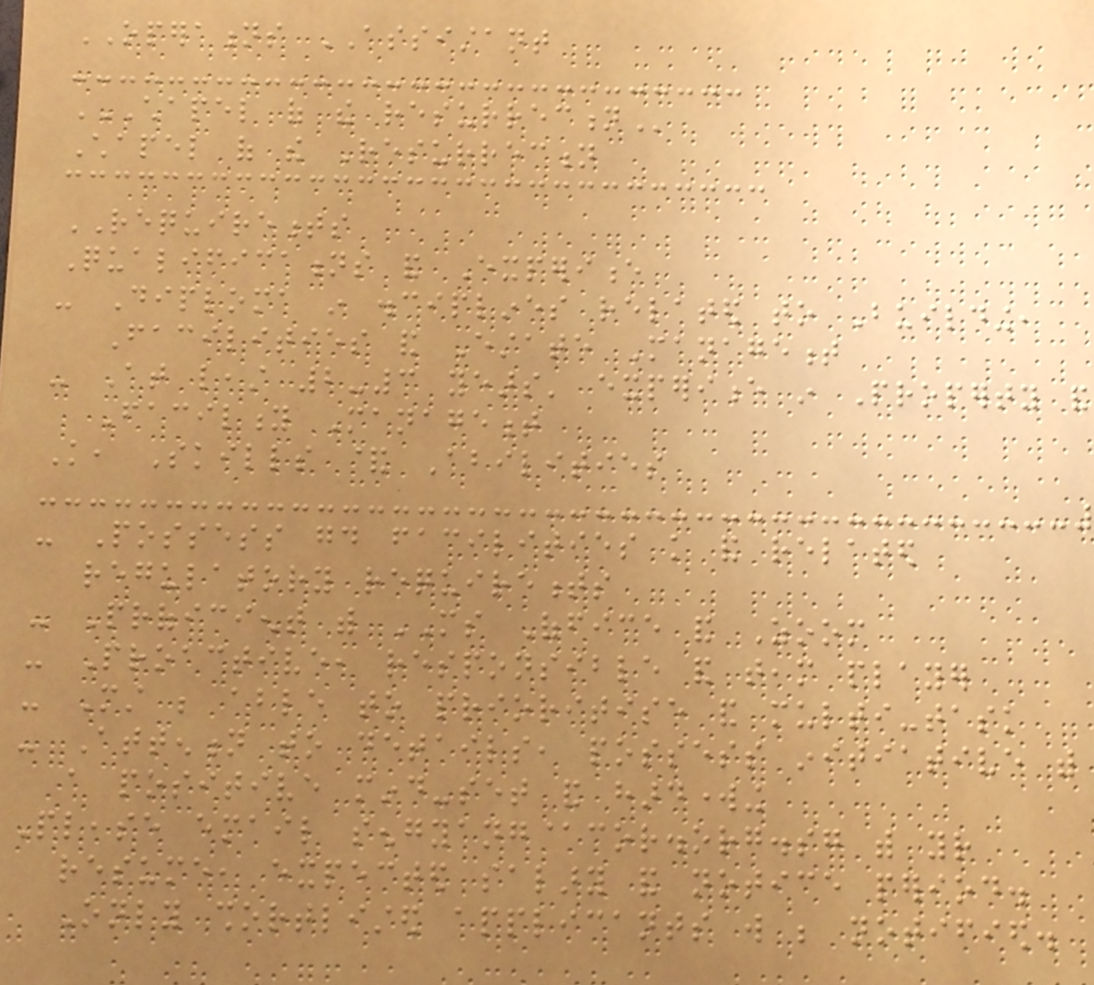OPERATIONS ASSISTANT
CHAPEL OF THE RESURRECTION
Chapel of the Resurrection
REQUIREMENTS
Qualifications and Experience
- Diploma in disciplines related to Building,
Facilities and Estate Management
- At least 2-3 years' experience in Property and
Facility Management
Knowledge, Skills & Abilities
- Possess good facilities knowledge and related
regulatory requirements
- Proficient with MS Office and Zoom
- Proactive, responsible and team player
- Must be able to prioritise and multi-task
- Attention to details, possess initiative with
a positive mind-set and hardworking
Please email sengyang@cor.org.sg with your
resume, expected salary and notice period.
Only shortlisted applicants will be notified.
